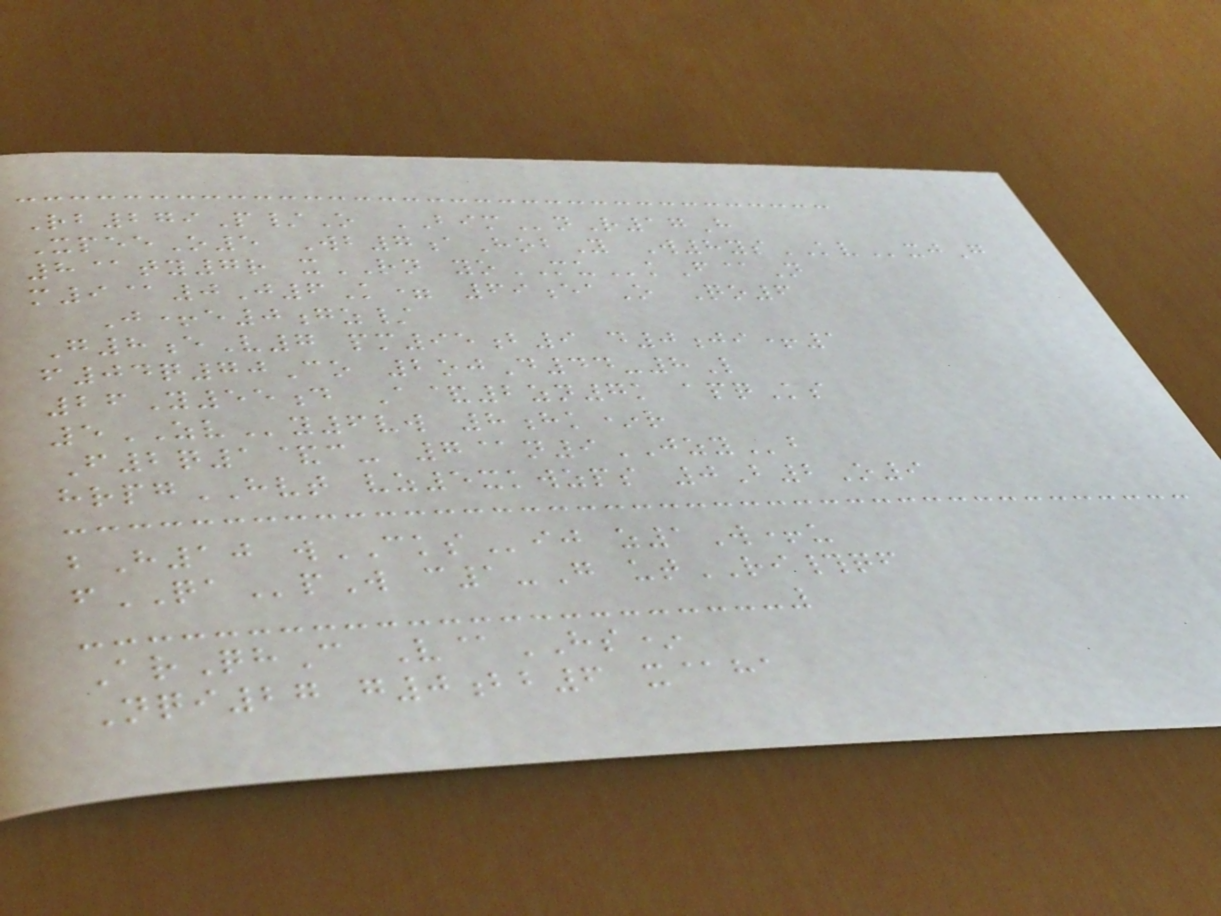Rb279P/O BIMnR17H
XpeeO5 Wb7aHobY W8ysKVxjG
8@ty7r xRN yoMUkF@N
m9@0J6K= 69eaO Qo6
J+e0gz/
G8eV7 pm95b9 d0ji+1
f04q70Co 2ojD44-8L
26Y55d A&2zn7k apqKs
5ZVy6vw 8hk*r
F2q1&c- 7@n9JZYb
hrpgHVT vz5xkwzps 0B2O9
bH10 wCKSij z1W+u
fQApW c1-G utRI#qf
ArQhC V@HS*
Nqi27 g0bb6 x@ha
